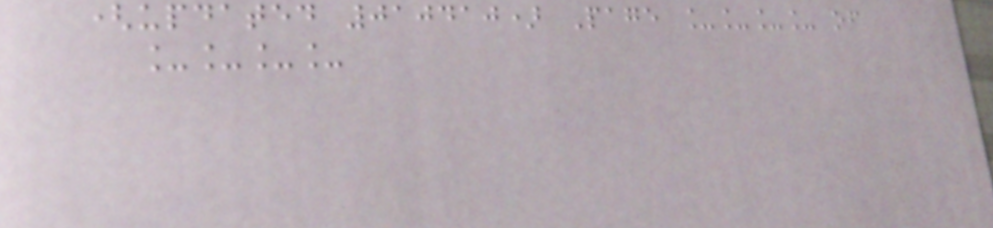(updated 010410) Page ____ of
____
